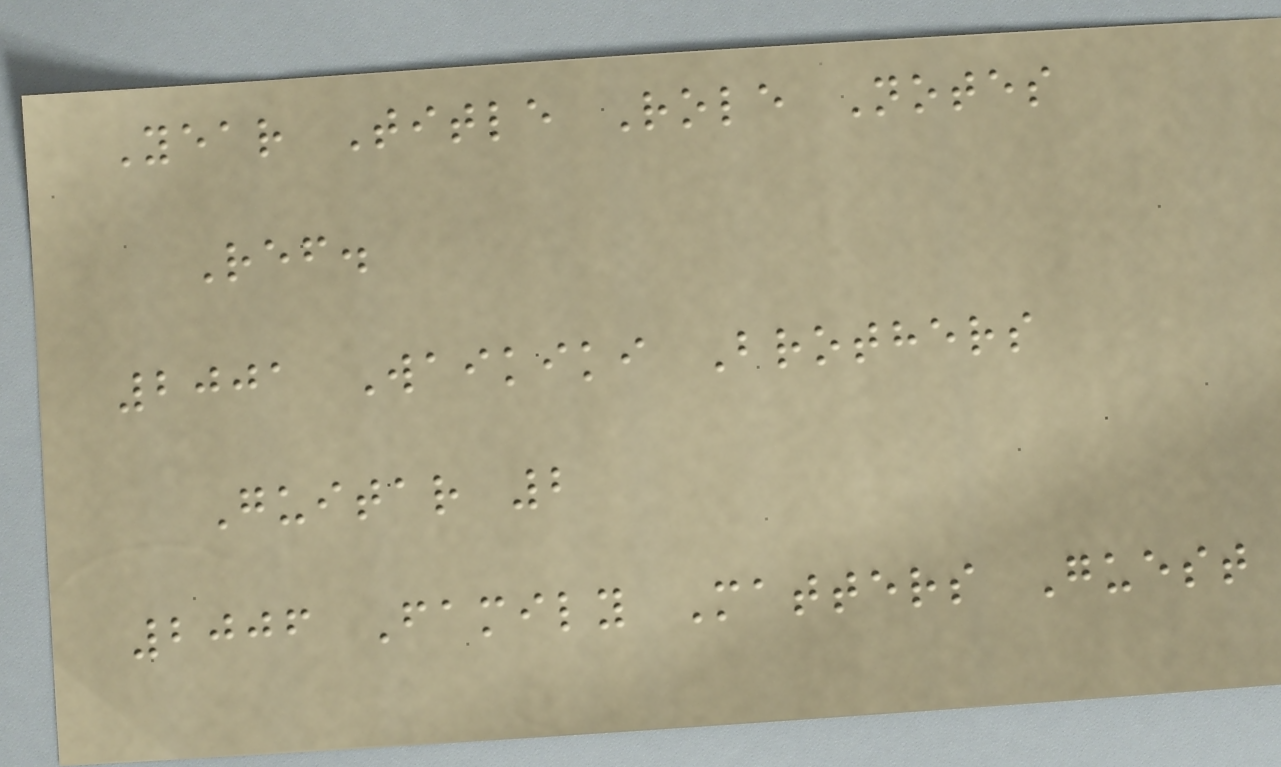Year Title Role Notes
Ref.
2001 Waikiki Brothers
Guitar 2
2006 Family Matters Guest
